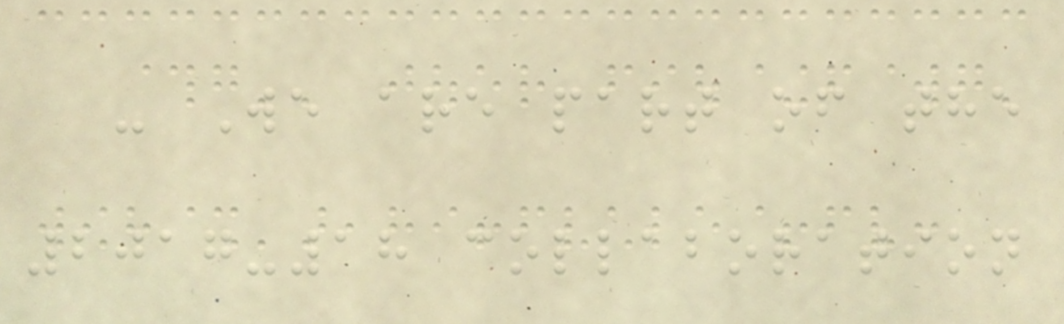- We are part of the
2017-18 collaboration
